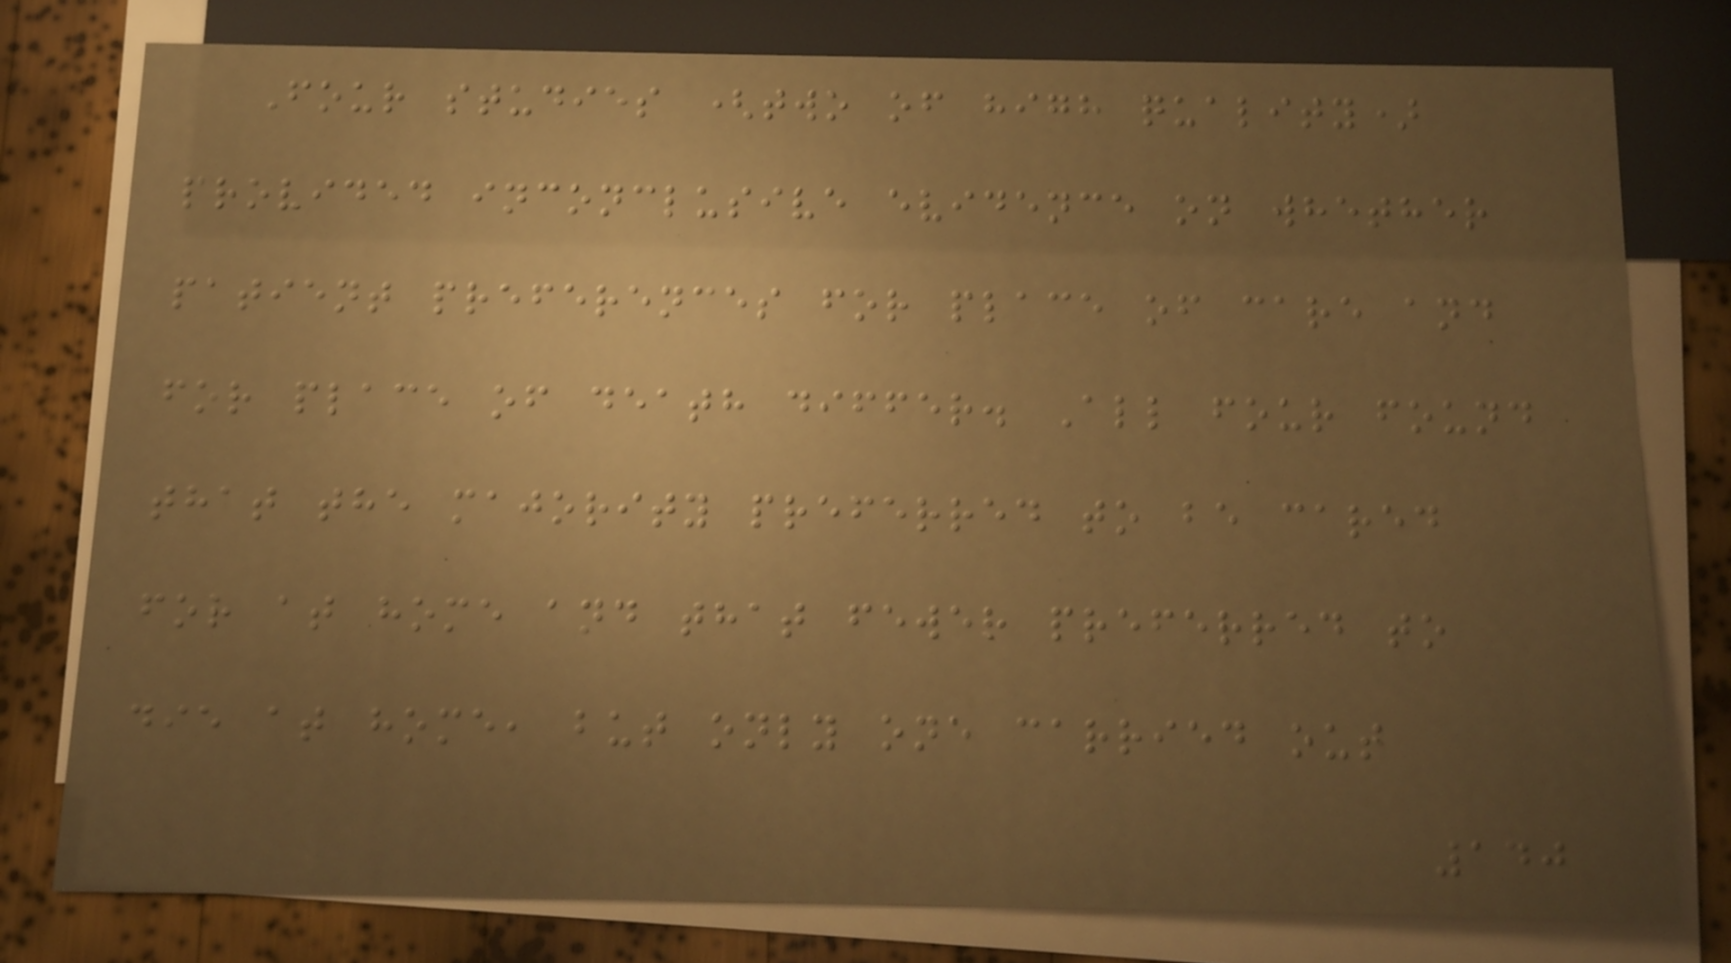Four studies (two of high quality)
provided inconclusive evidence on whether
patient preferences for place of care and
for place of death differ. All four found
that the majority preferred to be cared
for at home and that fewer preferred to
die at home, but only one carried out
140
